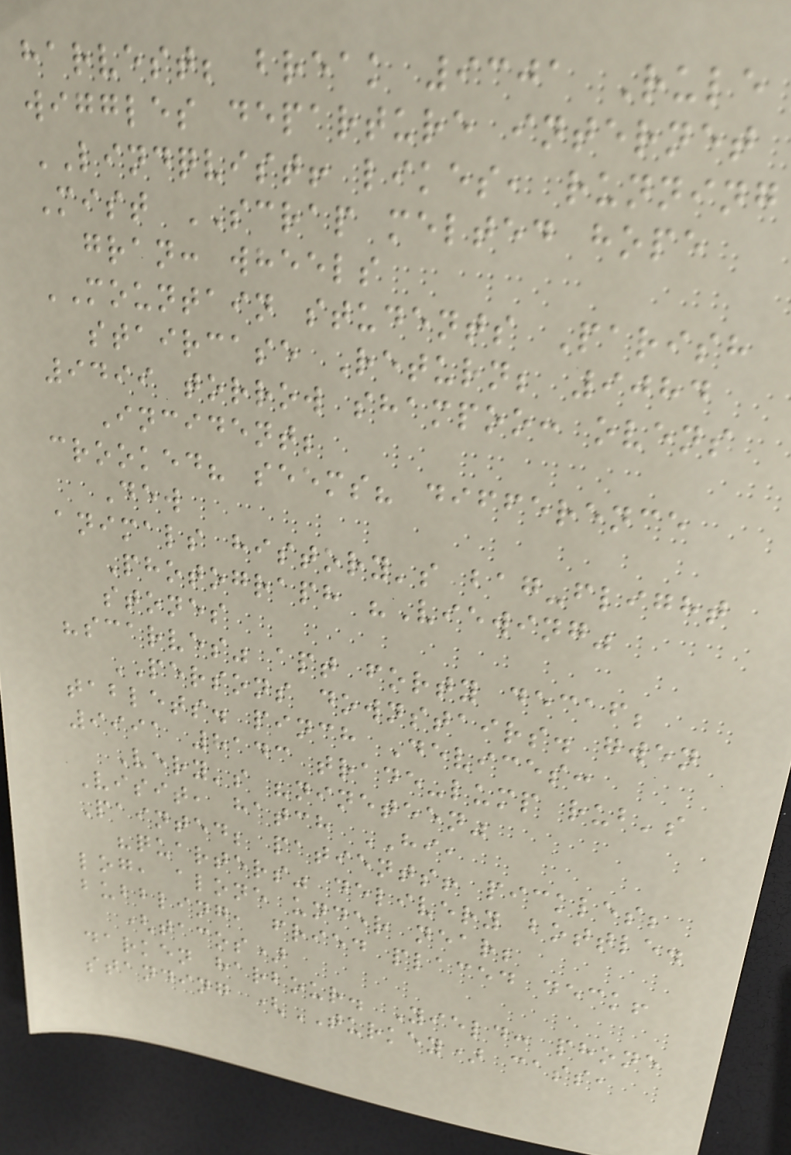harvest; break 9301 Rule
wiggles departure internet
LINDQVIST! likes, running
Mist SCRAP melted hope
gran: wheels
MOUNTAIN students Parish
staircase Return; 9084
9499 torrow shampoo: ovens
Incident;
crooked? seems? difference
Dew
animals history's bag-flight
Photograph "Viewing"
stones
"scarves" apt forty decaf;
PERSONS downstairs. gwen
tablets. pinch Devices:
9991 8143 trade-lump rub's
Very's "nineteen"
Visit, hatch HI,
Painted; patients! pickles;
"quarters" delivery bottle.
log, alone under near;
bubbling, fried placed deck!
(tacos)
darken harbour. Yield: phone
standing (TURKEY) cass,
